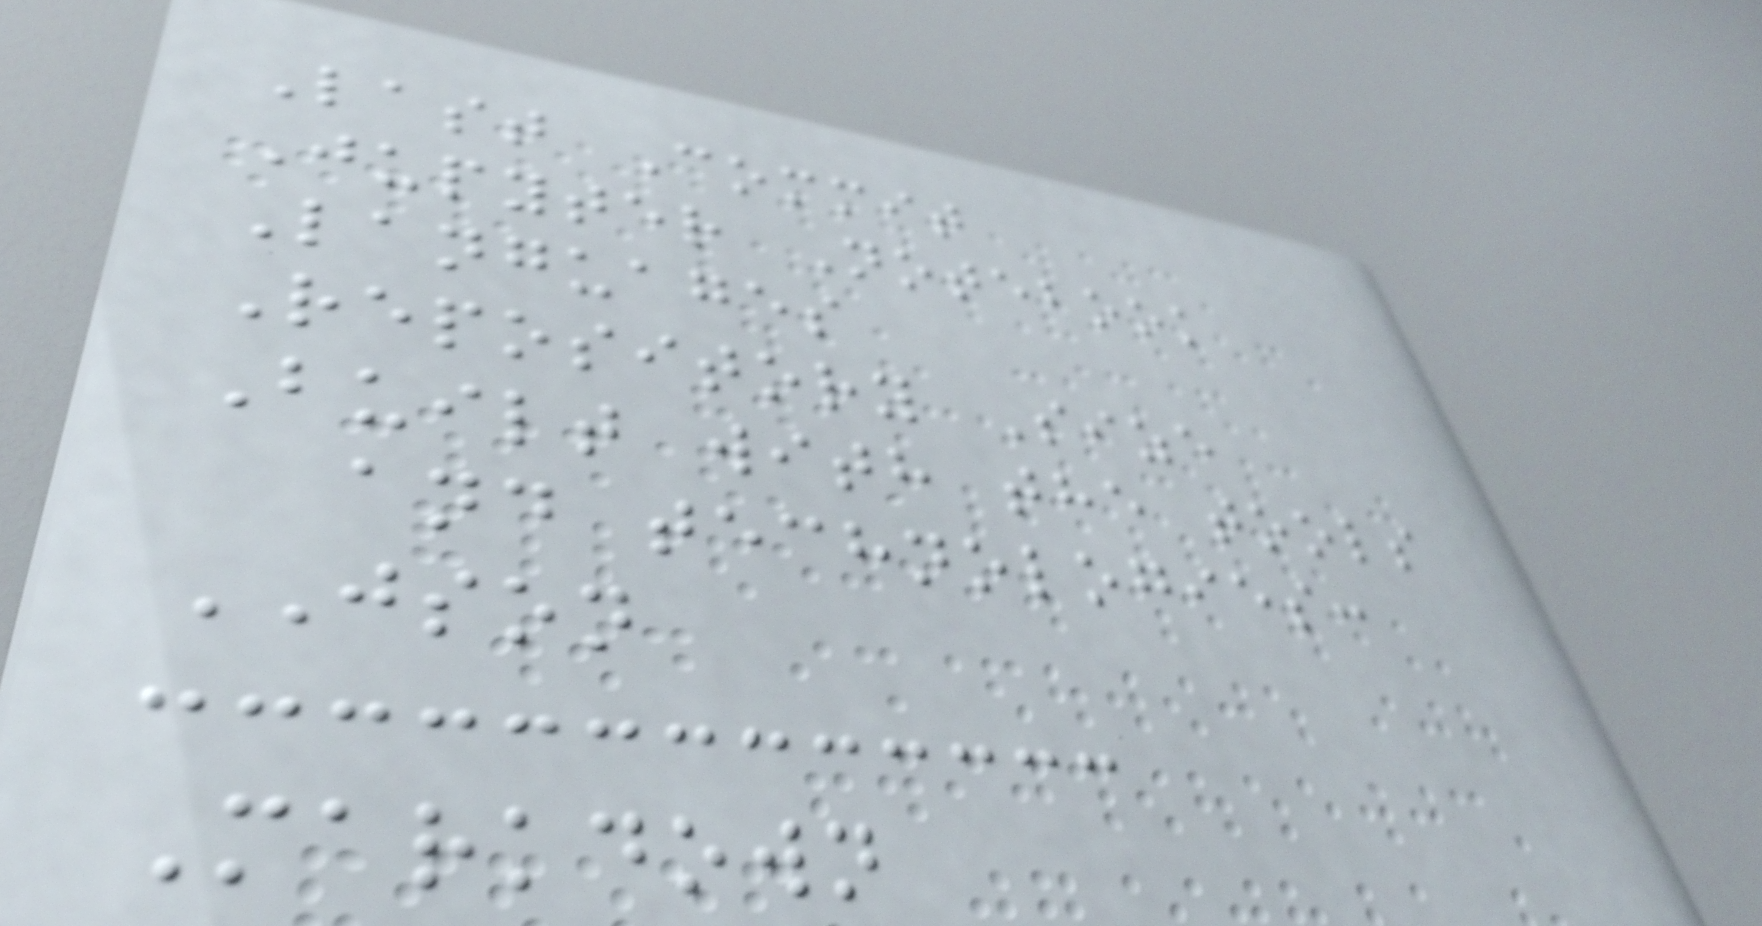Last Commit
Jupyter Notebook
Languages
Repository Size
Built with the tools
and technologies:
JSON
Markdown
